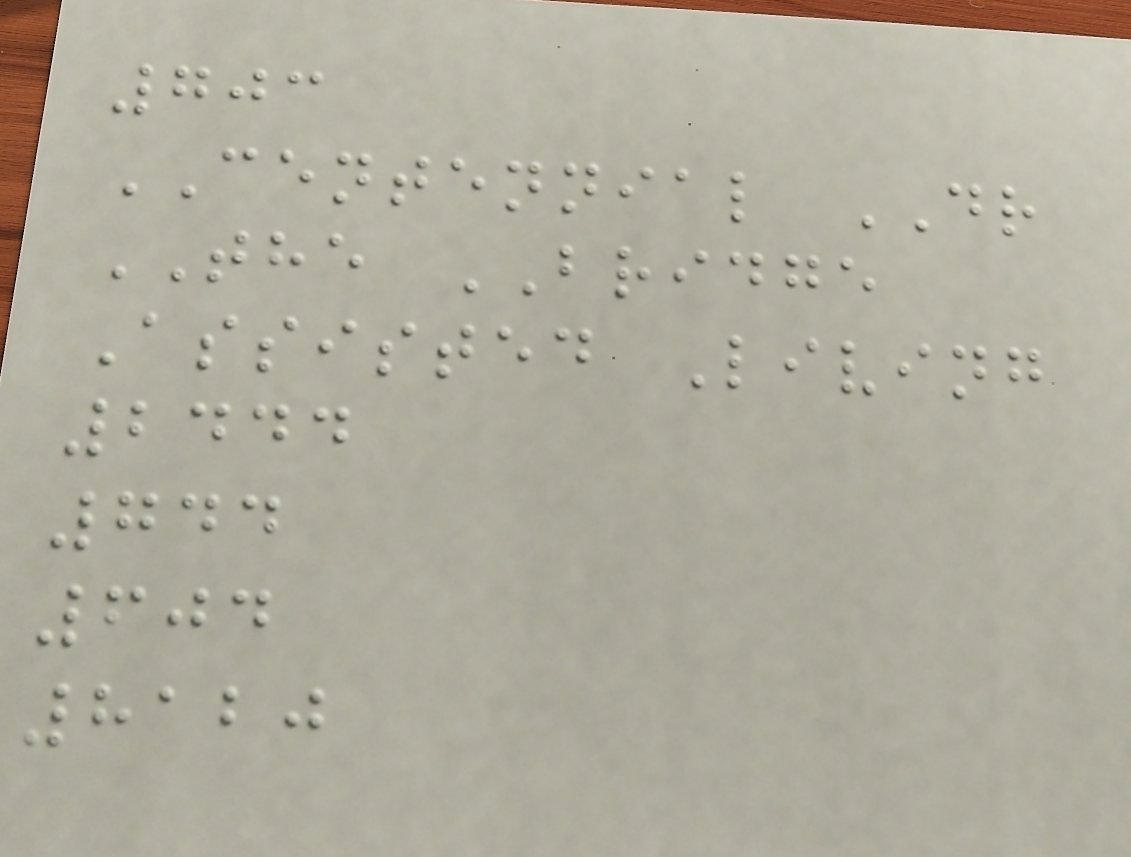703
CENTENNIAL DR
THE BRIDGE
Assisted Living
2444
744
604
8120
